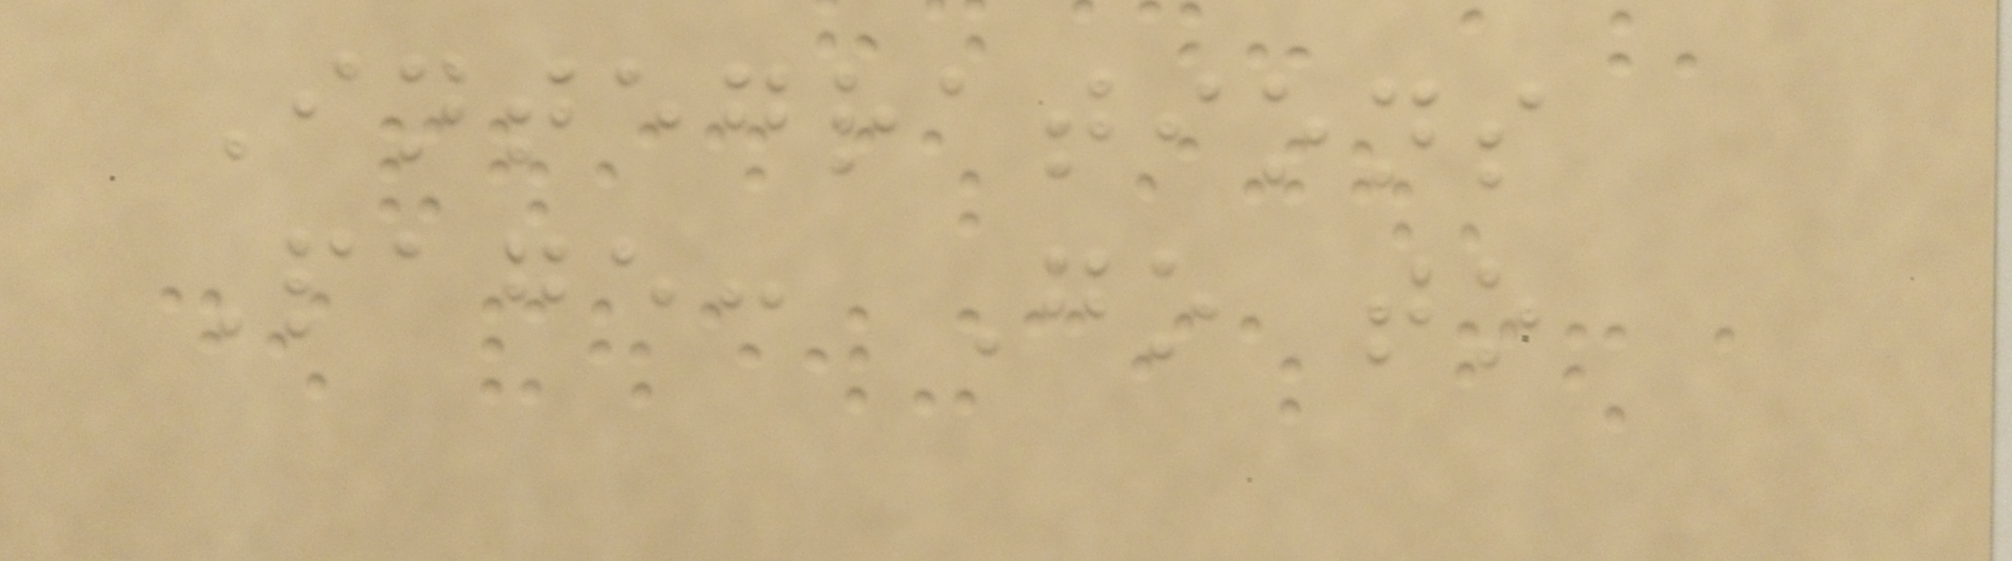Integrations
Page: Go to
